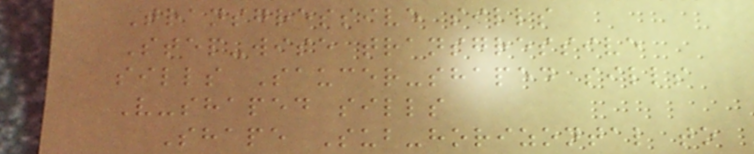Transgressive sills
Step-wise transgressive
sills Saucer-shaped sills
V-shaped sills
Shape Sub-horizontal to
